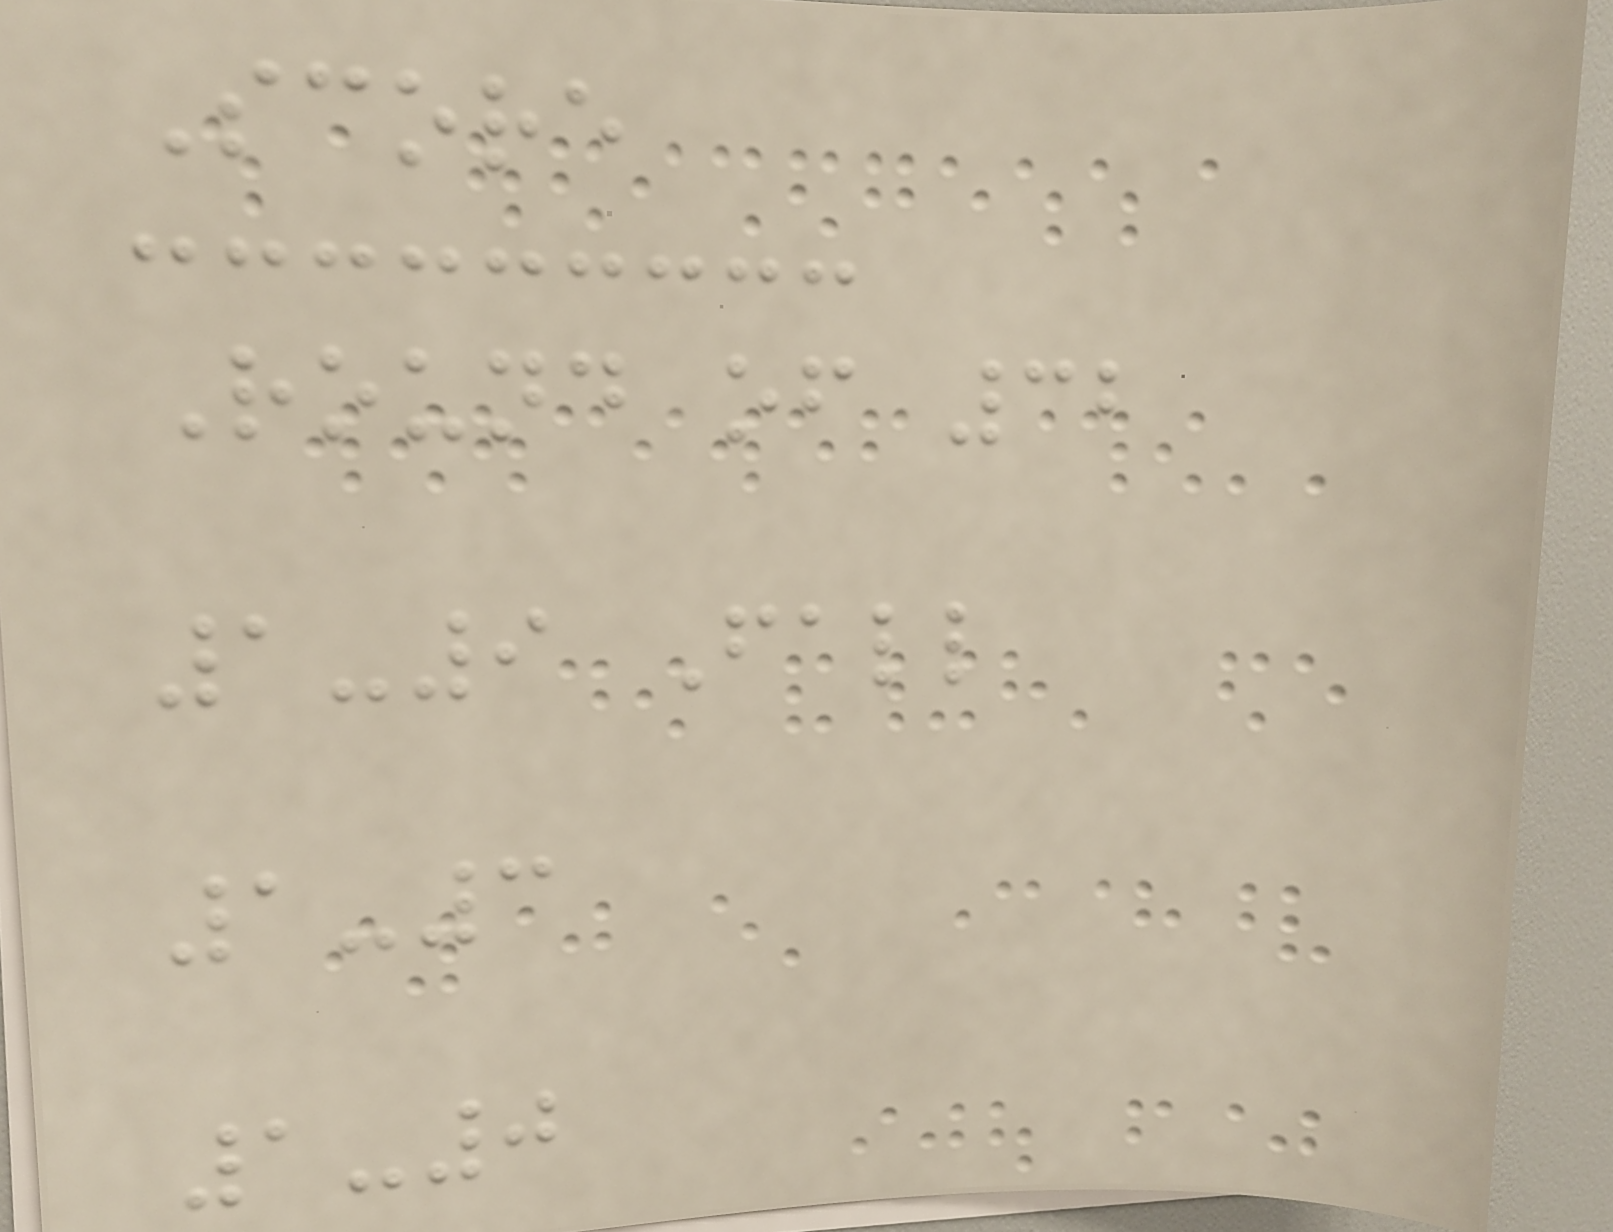Score
Round of 32
1-9 Fall
1-3
1-0
